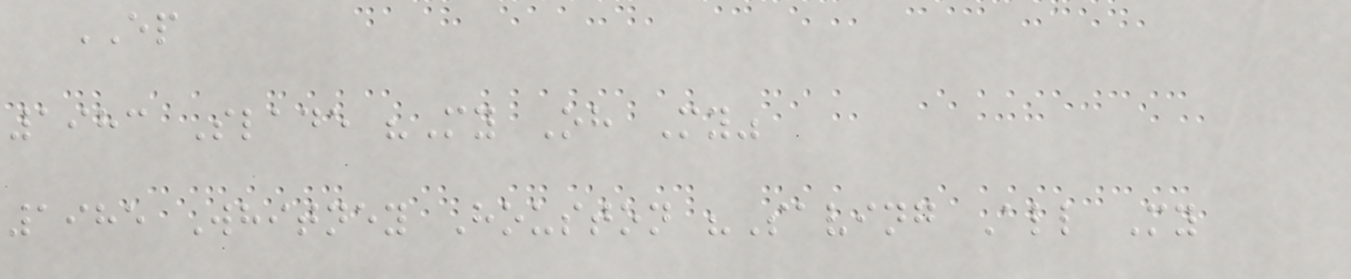EP
1983 Slade "My Oh My"
1985 Whitney Houston "Saving All My
